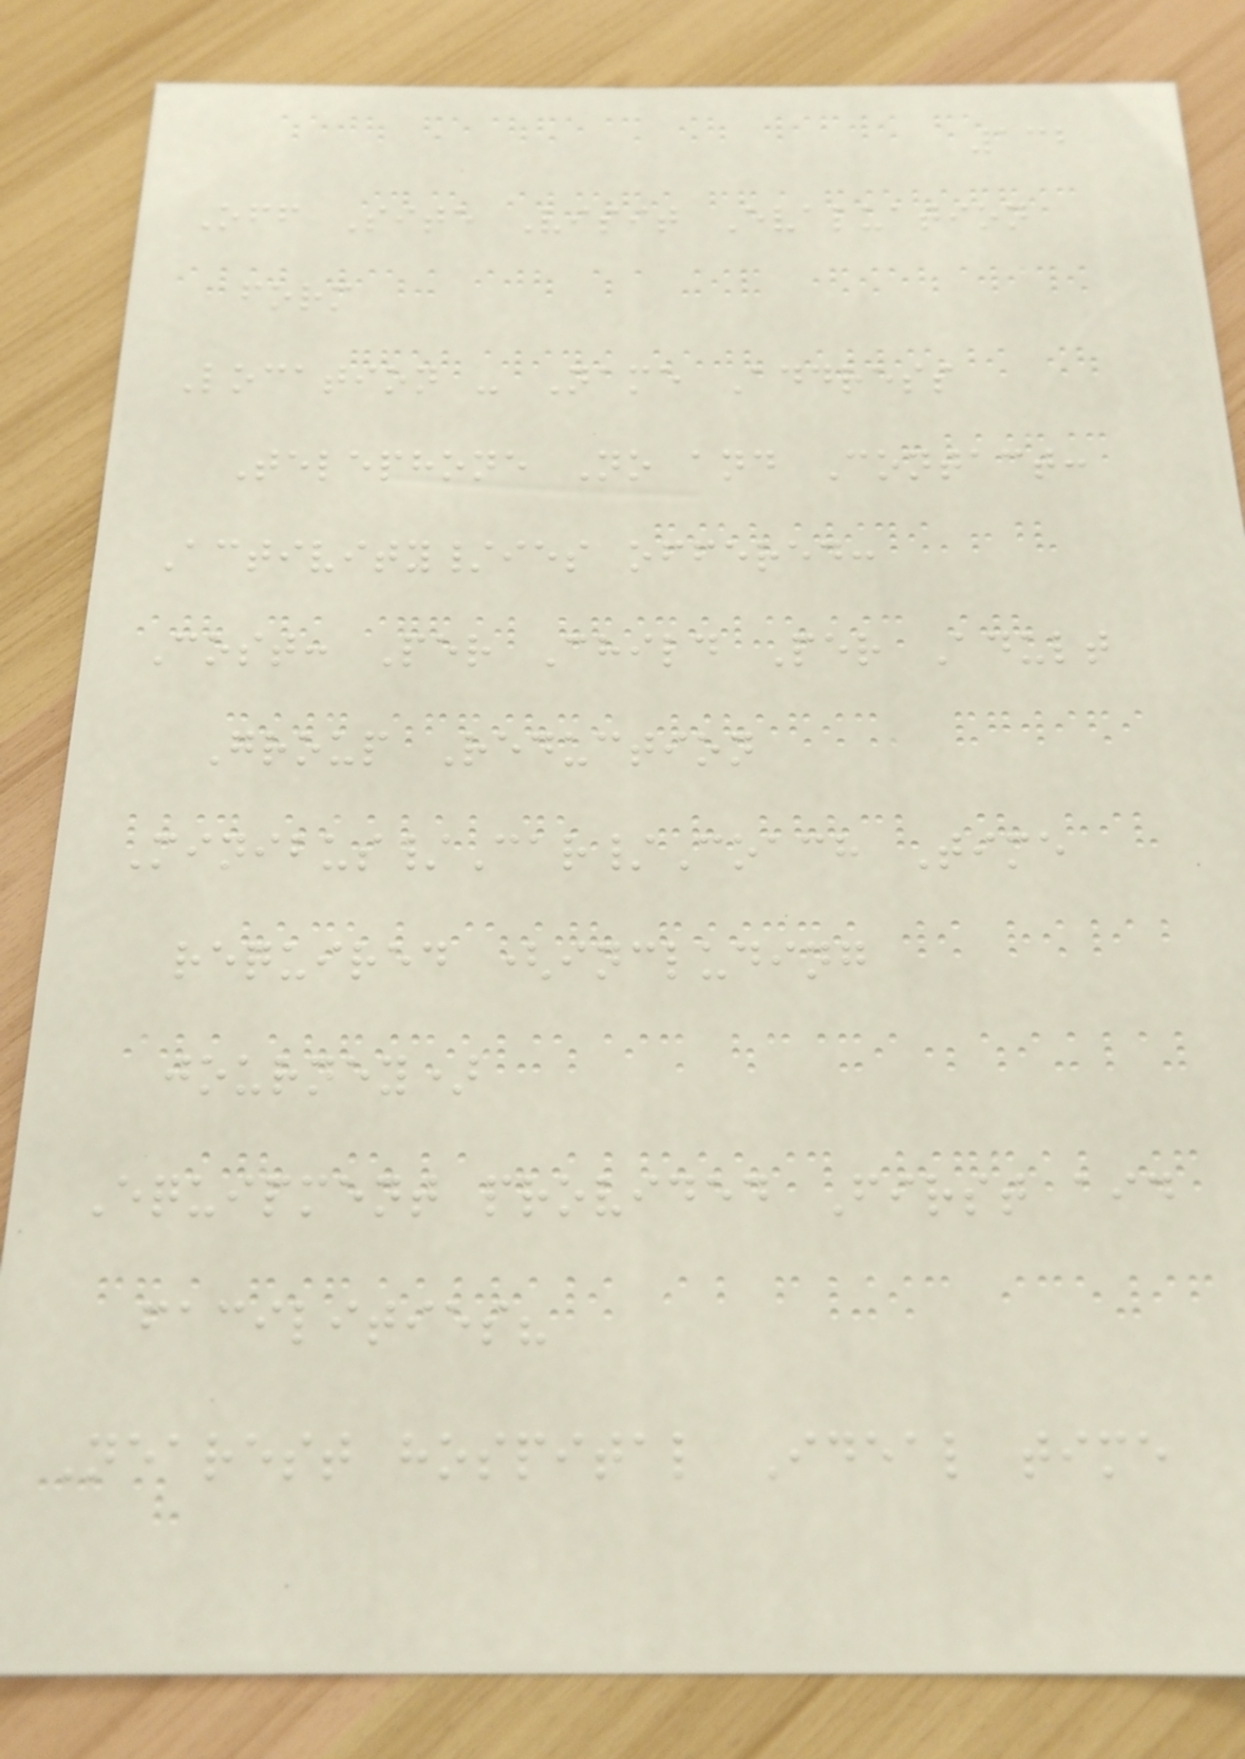132
Off Site Visit Evaluation
form
Location - Name Address
Telephone No and Contact:
Activity/ies offered:
Cost: Per Child Per Adult
Group Reduction
Minibus/Car/Coach Time
required (including
journey)
Equipment provided First aid
facilities?
Nearest hospital Ideal time
